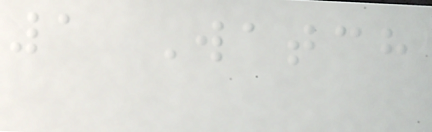1 Watch
